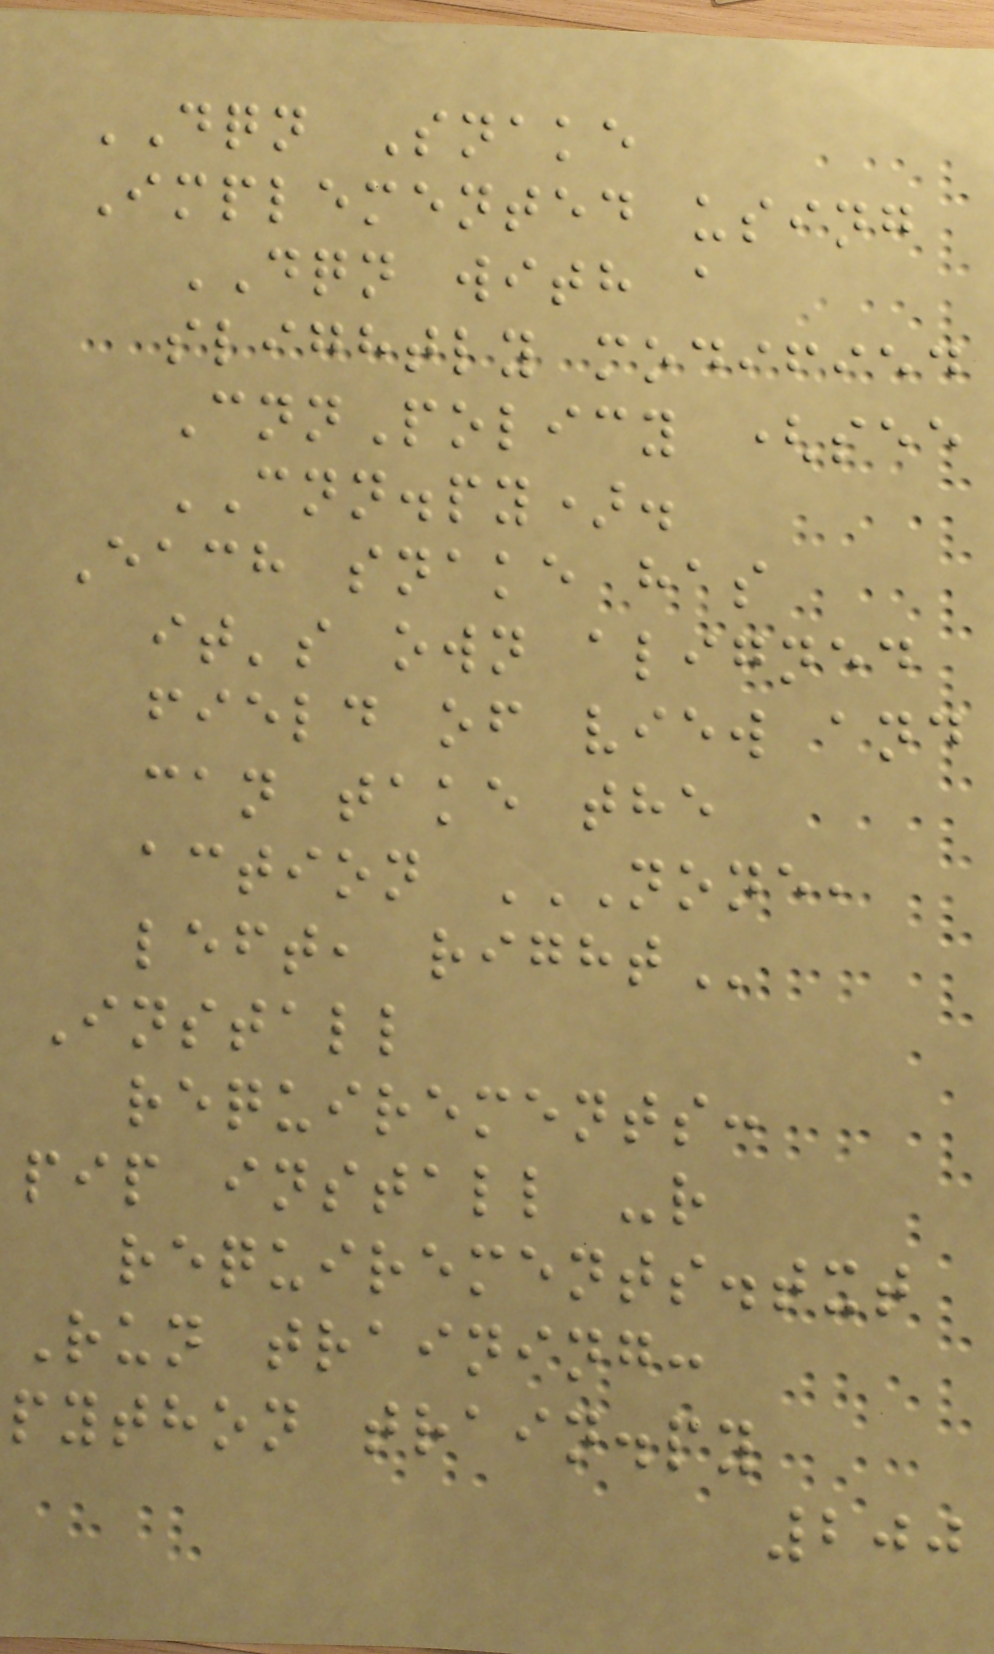DQN Snake
Implemented using
DQN with a
slightly modified
CnnPolicy (see
CNN.py).
Each snake has
it's own aligned
field of view and
can take the
action NONE,
LEFT, RIGHT
Install
requirements:
pip install -r
requirements.txt
Run training:
python train.py
200
